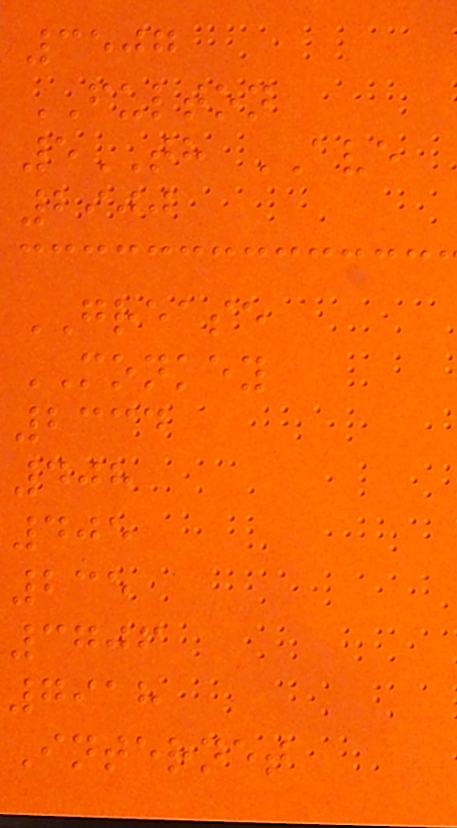3507
FULTON
5TH AVE
2900
GREASE
MONKEY
2334
408
405
235
3706
7918
Internet
